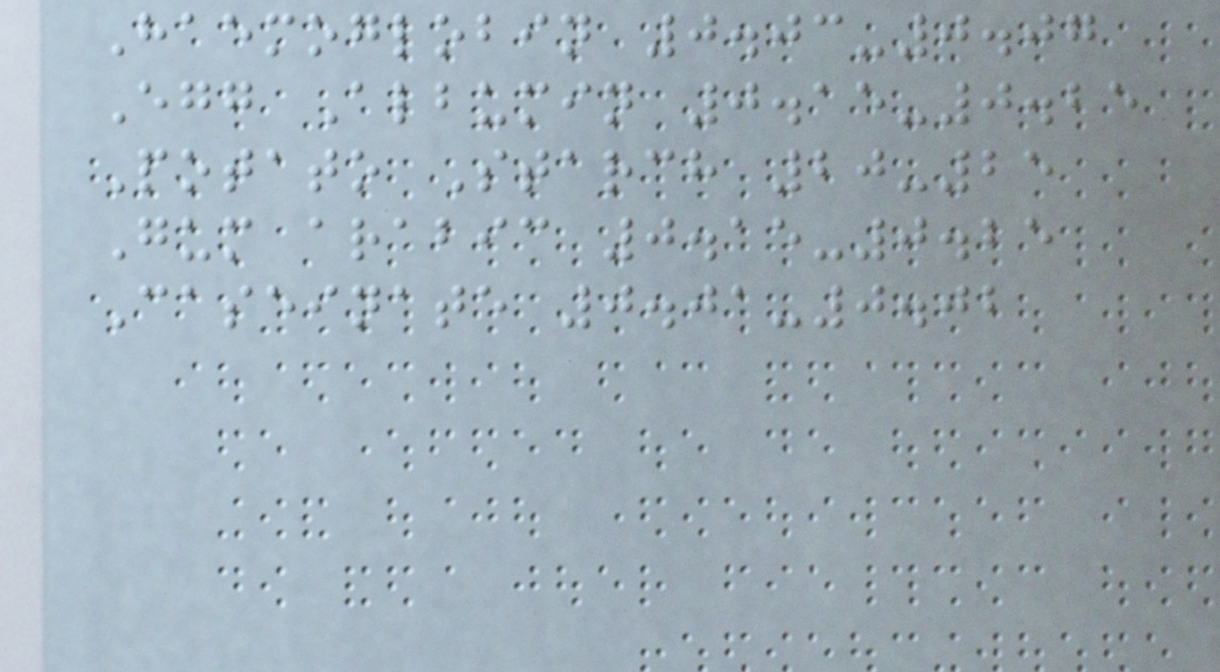Haemoglobin 0.03-0.07
Egg Albumin 0.15-0.25
Potato Starch 20-25
Gum arabic 0.15-0.25
Caseinate 0.01-0.02
